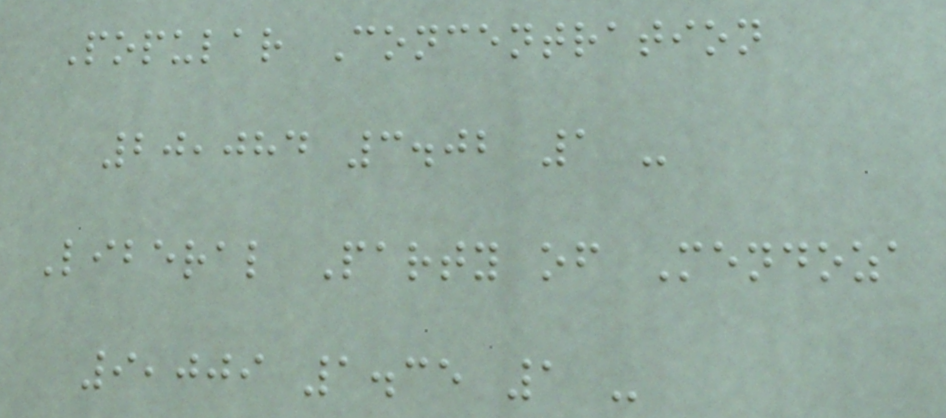Popular Concentration
20,084 3.02 1 -
Liberal Party of Mendoza
9,009 1.35 1 -
